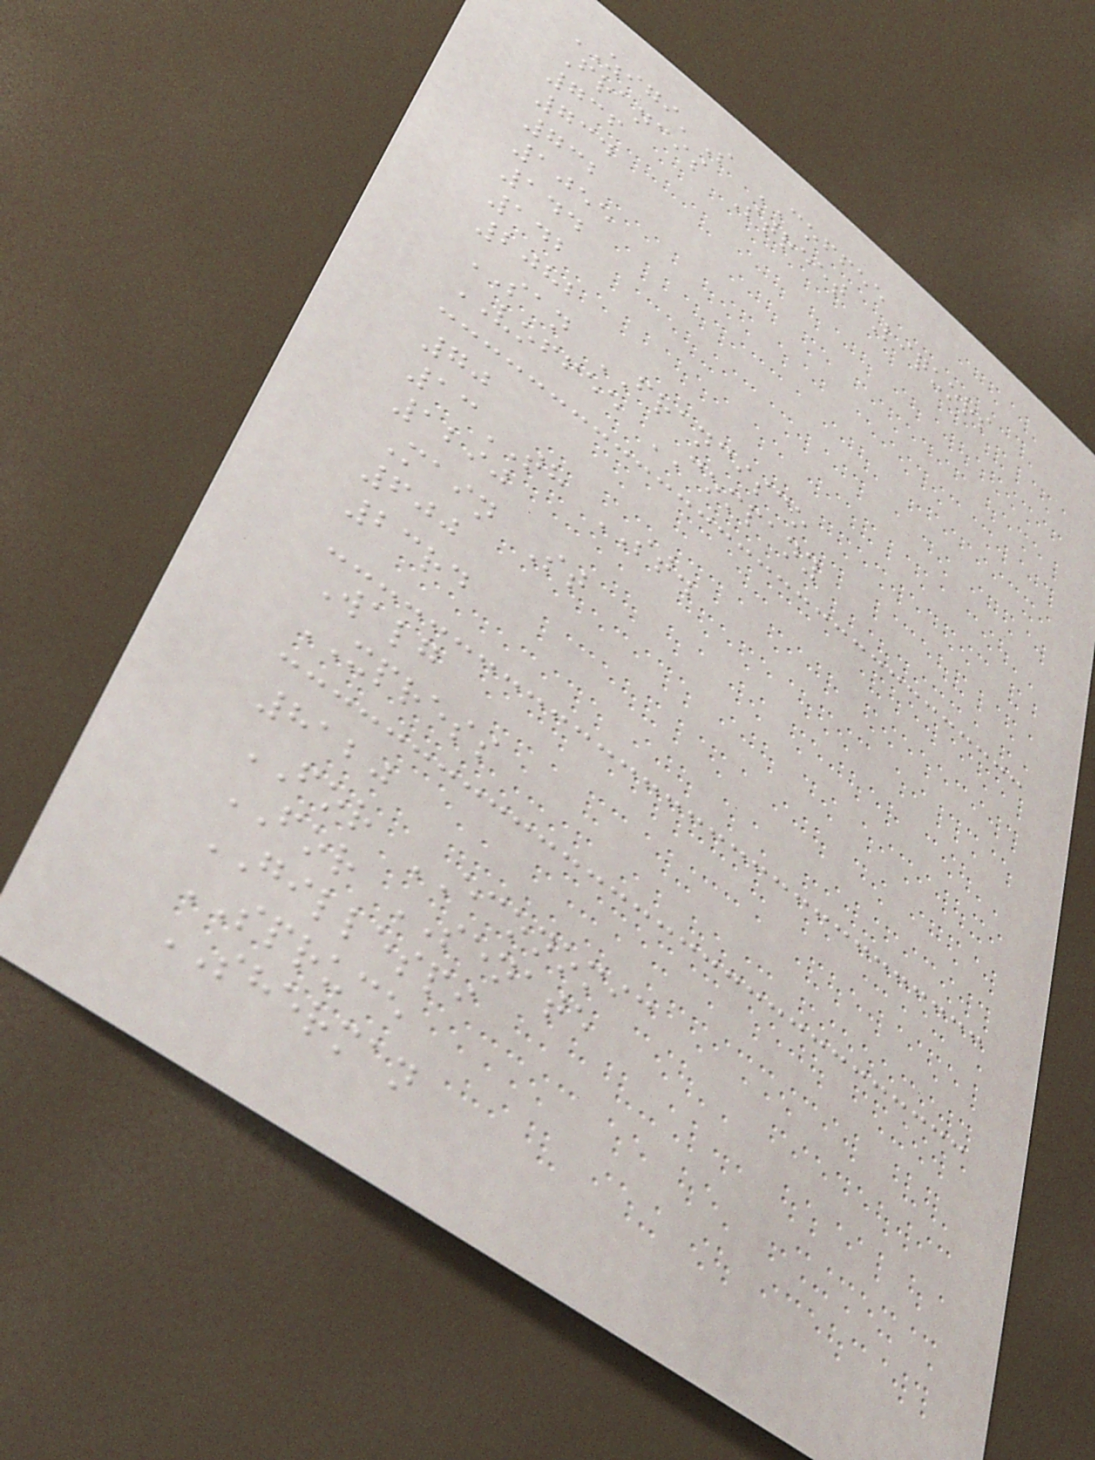ZIGI'S COFFEE
Francis Street Liquors
736
734
732
1055
144
142
2082
SAN FRANCISCO
VOFFEE COMPANY
70
13TH ST.
1290
Main St
600
23rd
Walg
XPRESS
8120
FOR ECONOMIC
FOR SENATE
GILLESPI
SPRUCE
SHERMAN
